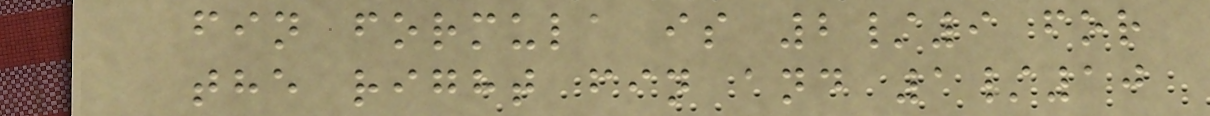fin formula is 2/9 for
the right fin and 1/10
